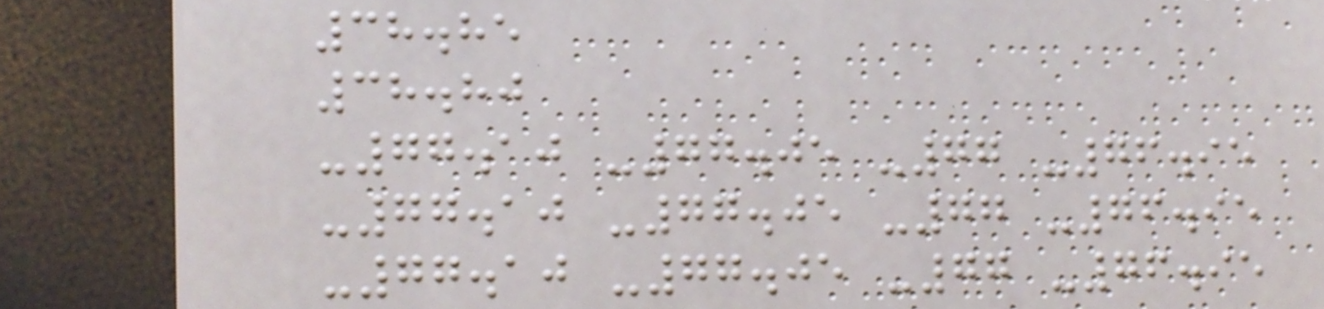38.85
38.80
-77.10 -77.05 -77 -76.95
-77.10 -77.05 -77 -76.95
-77.10 -77.05 -77 -76.95
